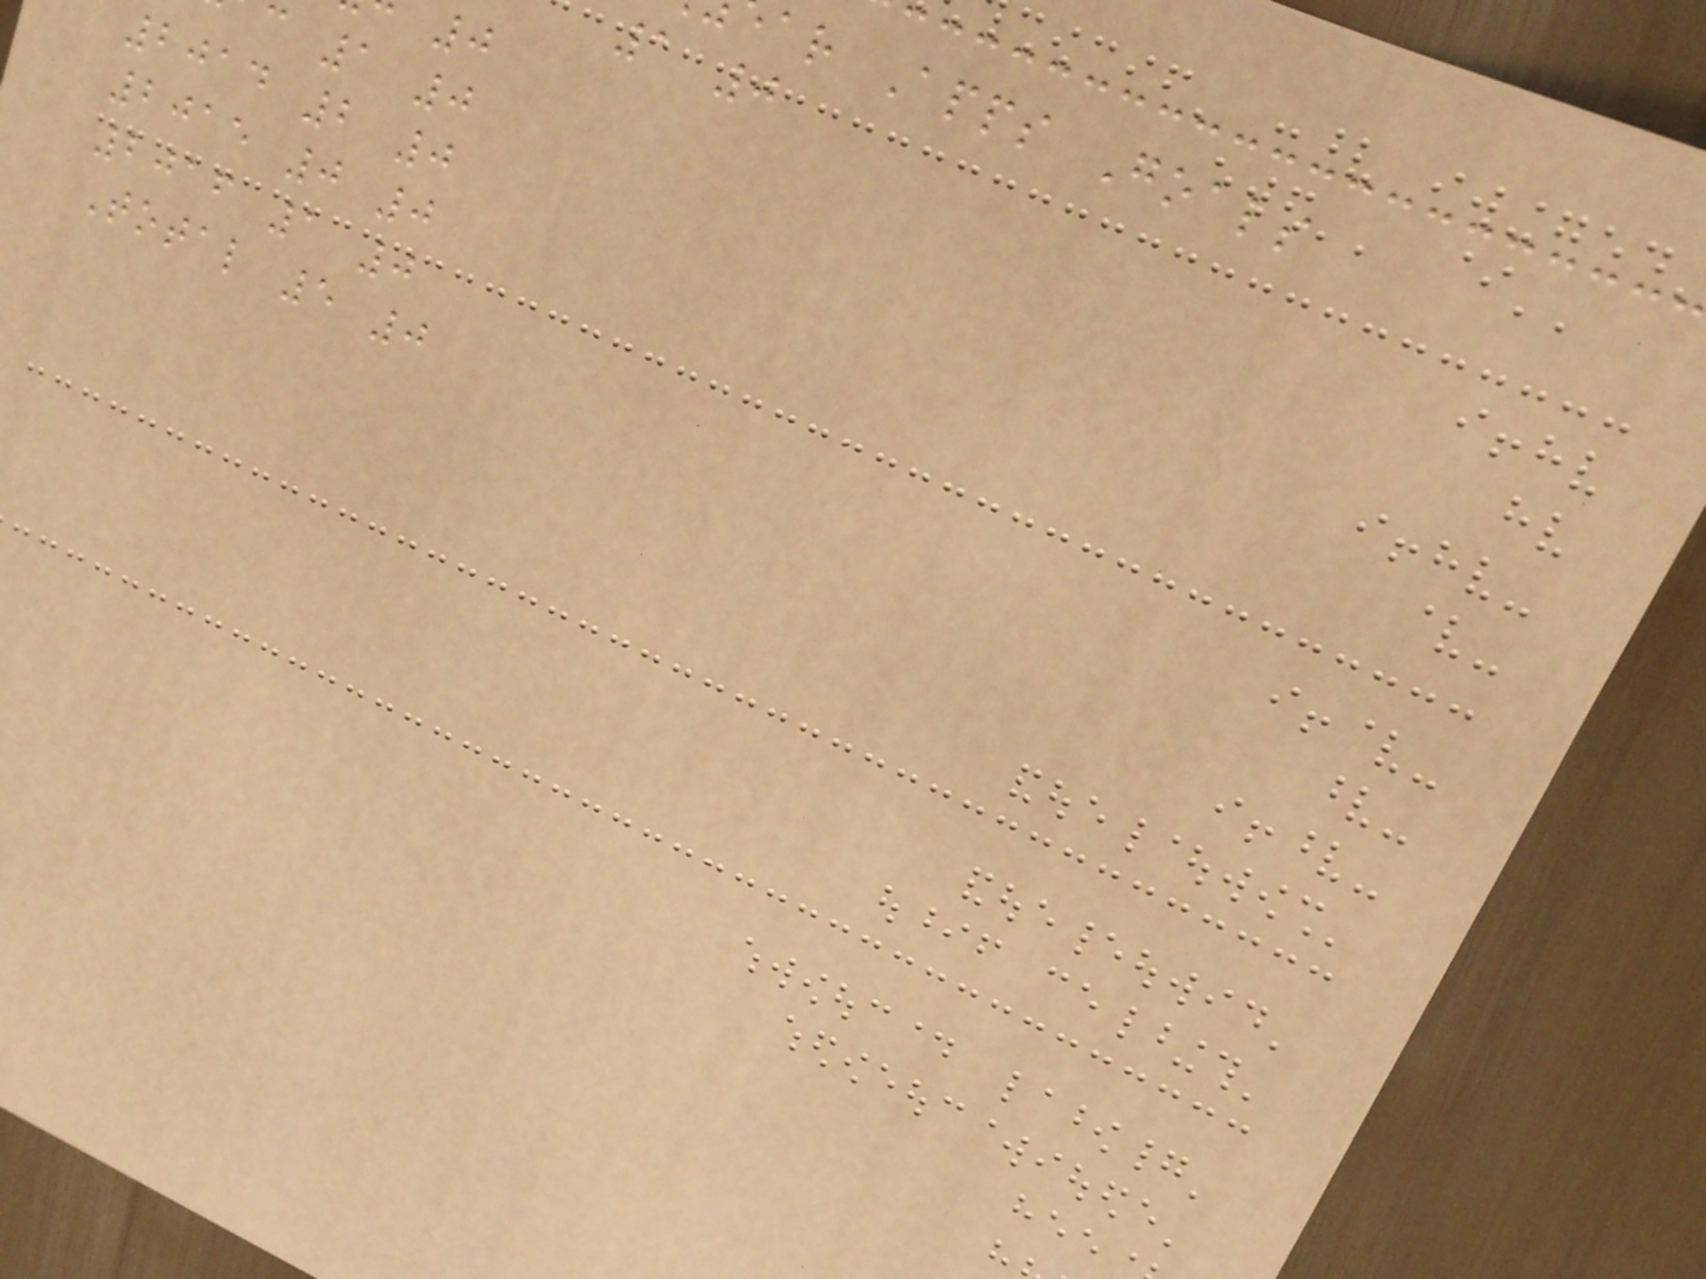ar Apps Goals
1 0
c 1 0
2014 2 0
2015 0 0
2016 1 0
Total 5 0
